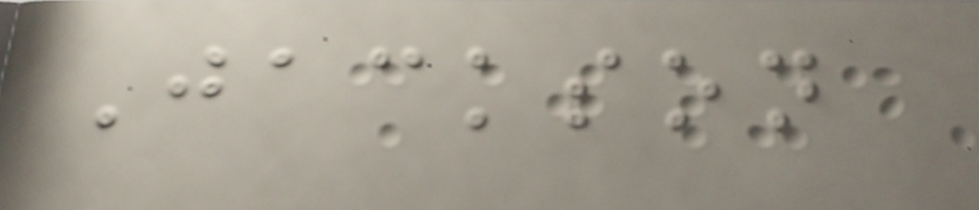Jackson
